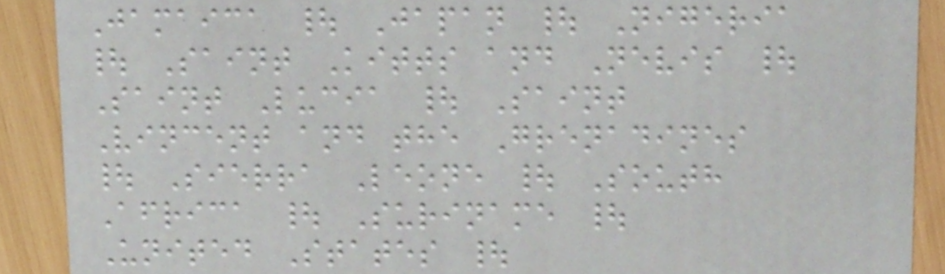Jamaica | Japan | Nigeria
| Saint Kitts and Nevis |
Saint Lucia | Saint
Vincent and the Grenadines
| Sierra Leone | South
Africa | Suriname |
United States |
